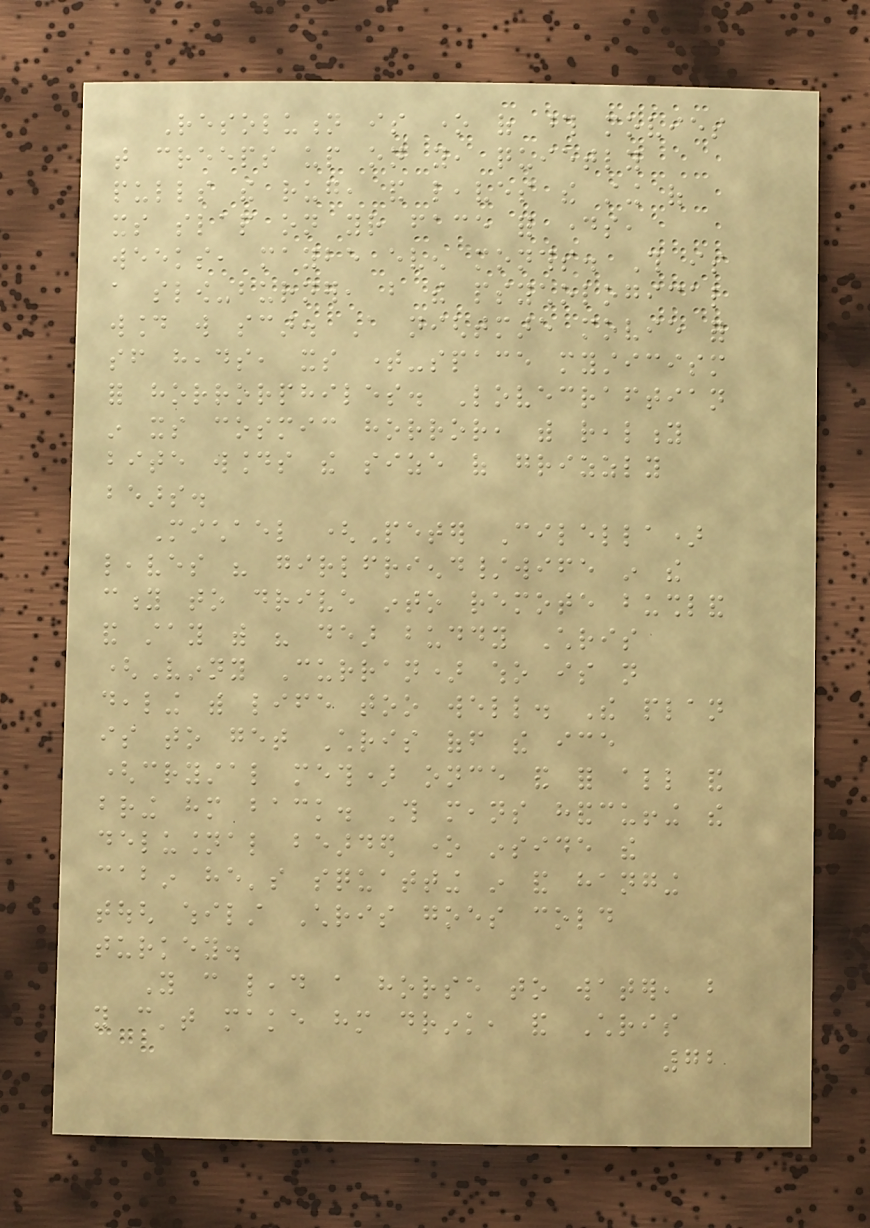Resolution is one of those movies
that creeps up on you, quietly
pulls the rug, and leaves the sting of
its slap on your face for days,
weeks, maybe even months. This is
a slow-burner, but the psychological
wound will scar. A nightmare movie for
sf heads, its time-space mysticism
for horrorphiles. Lovecraftian
in its cosmic horror, with reality
bite wounds the size of grizzly
bears.
Michael (Peter Cilella)
leaves his girlfriend/wife in the
city to drive into remote bushland
and stay with his dear buddy Chris
(Vinny Curran) who is not
dealing with life too well. The plan
is to get Chris off the ice
(crystal meth) once and for all and
bring him back. This means handcuffing the
delusional bearded one inside the
cabin he's squatting in and hanging
tough whilst Chris goes cold
turkey.
You can lead a horse to water, but
you can't make him drink, and Chris
72
